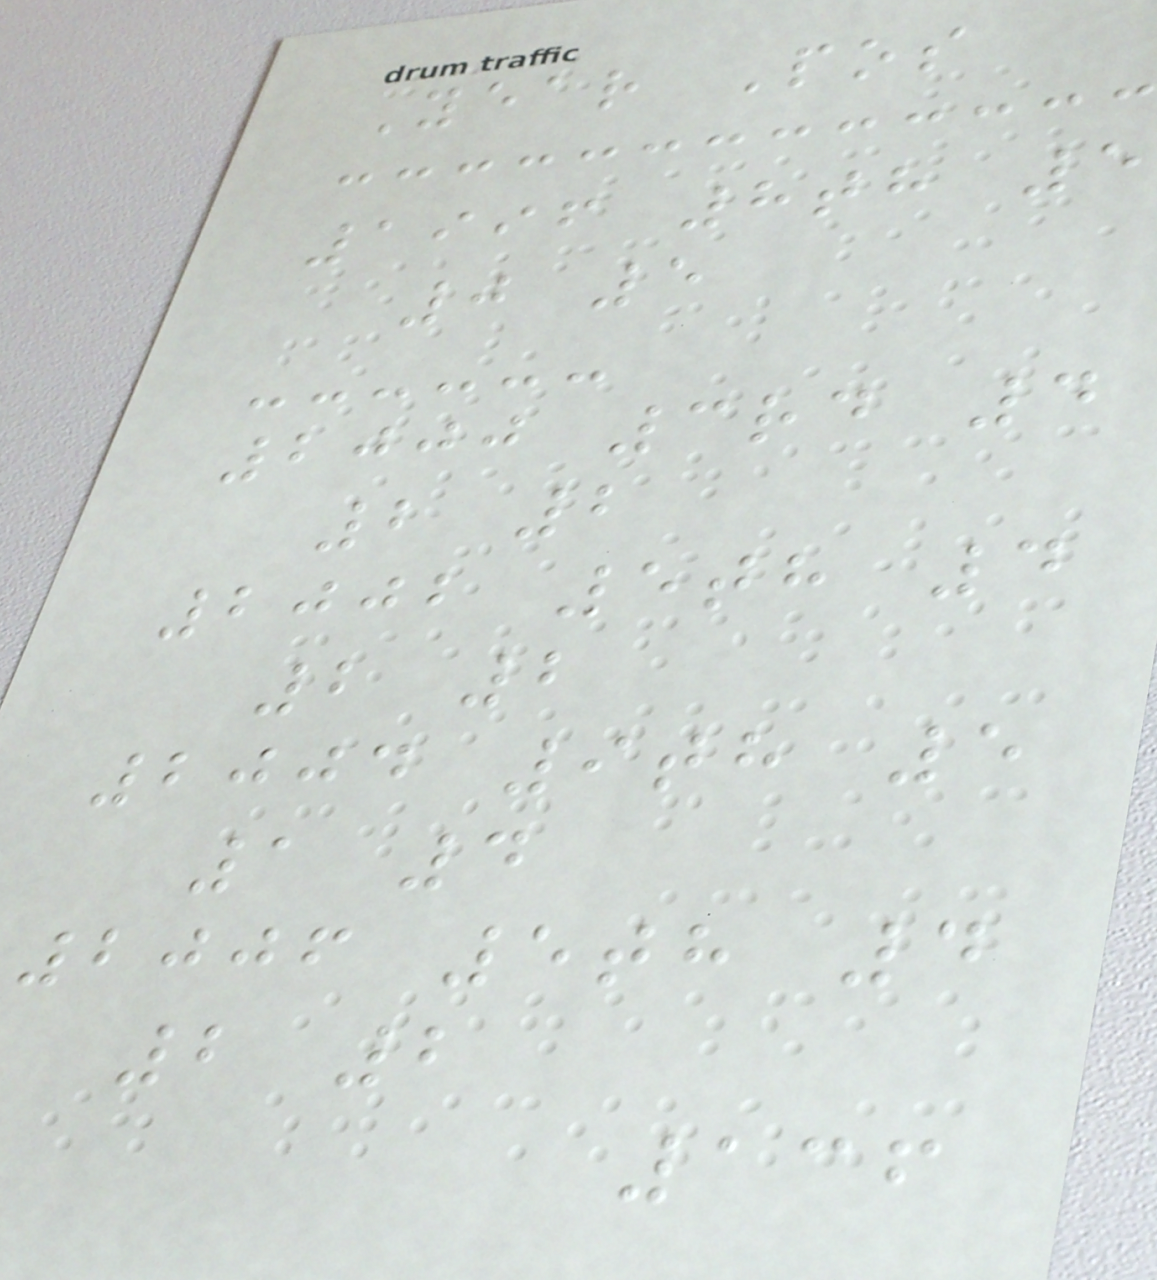Year Pos
1996 8th 5
0 5
2000 3rd 4
2 2
2002 5th 4
2 2
2004 9th 5
1 4
2006 5th 4
2 2
136
